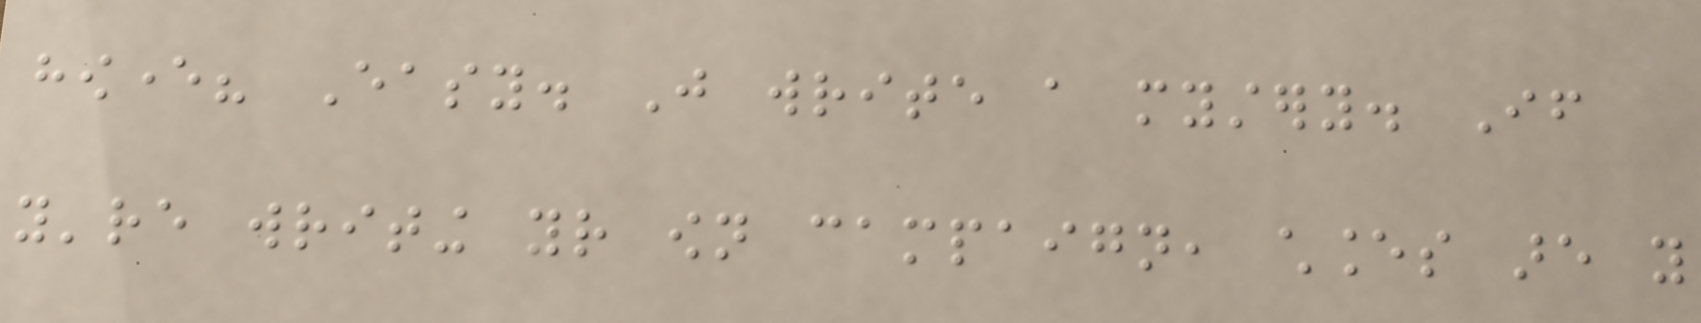however? Easy. Just write a mystery. If
you're writing your own campaign, chances are you
